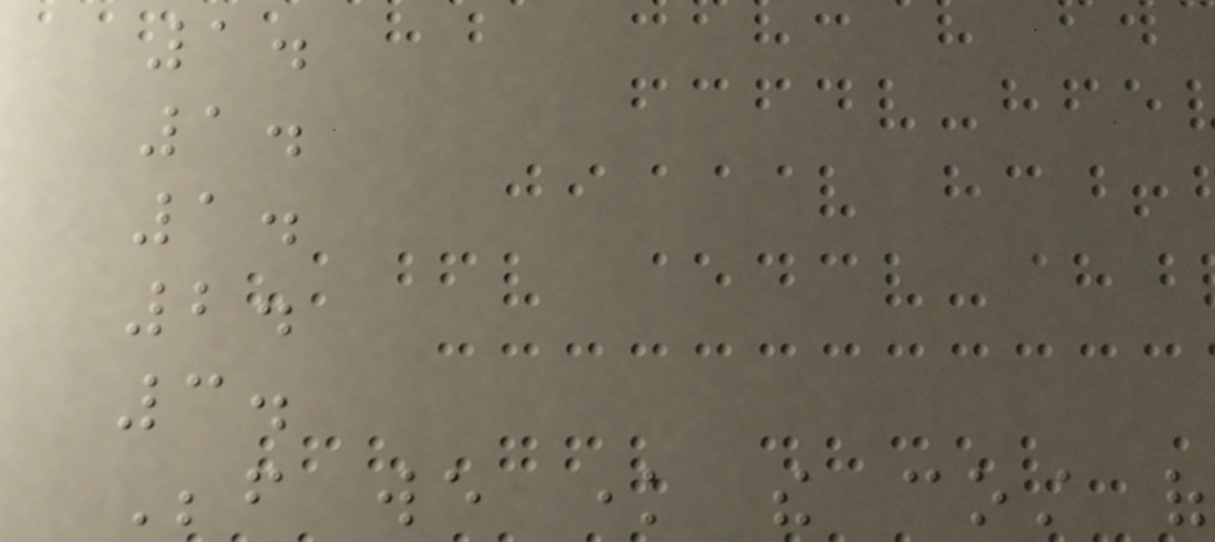1.
1.
1.
2.
3.
Before we know the cost of
